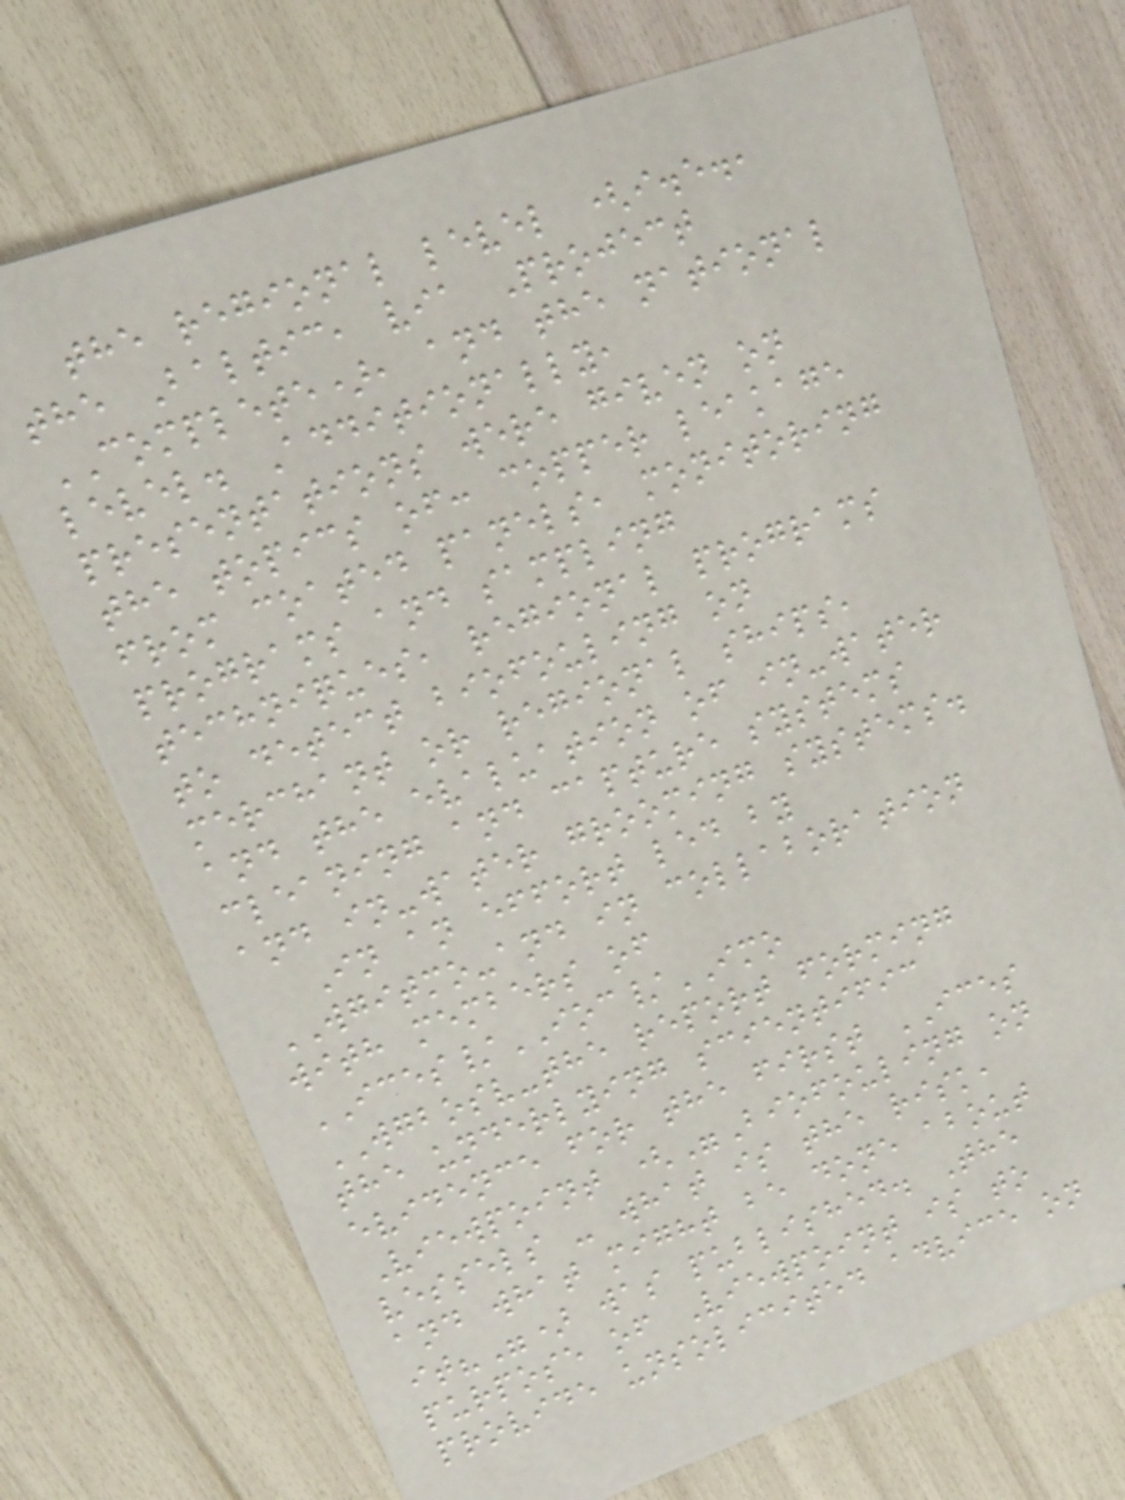the regional level (i.e.,
the Baltic, via Project
COMPLETE), and the national
level. Additionally,
presentations were given on
the topics of: copper leakage
from coated panels, monitoring
programs and sampling
techniques, regional programs
to detect biofouling on
merchant or regional ships,
and the evaluation of in-water
cleaning and capture systems
and in-water grooming systems.
In an effort led by
WGITMO-and in collaboration
with members of
ICES/IOC/IMO
WGBOSV-the report forming
the underlying scientific
evidence for the first ICES
Viewpoint ("Biofouling on
vessels - what is the risk,
and what might be done about
it?") was published. The
purpose of Viewpoint is to
provide unsolicited advice on
